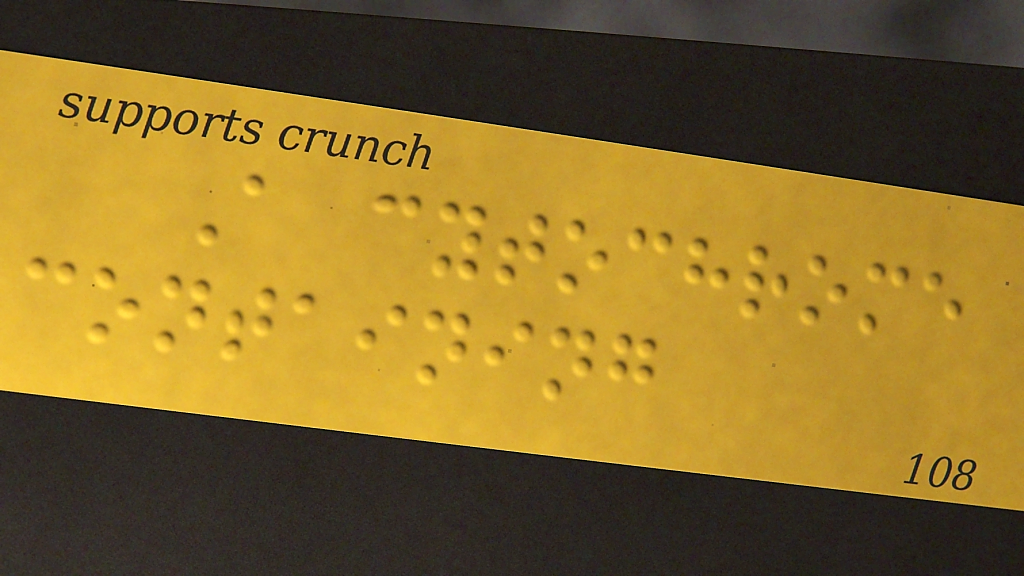A cytochrome
containing
